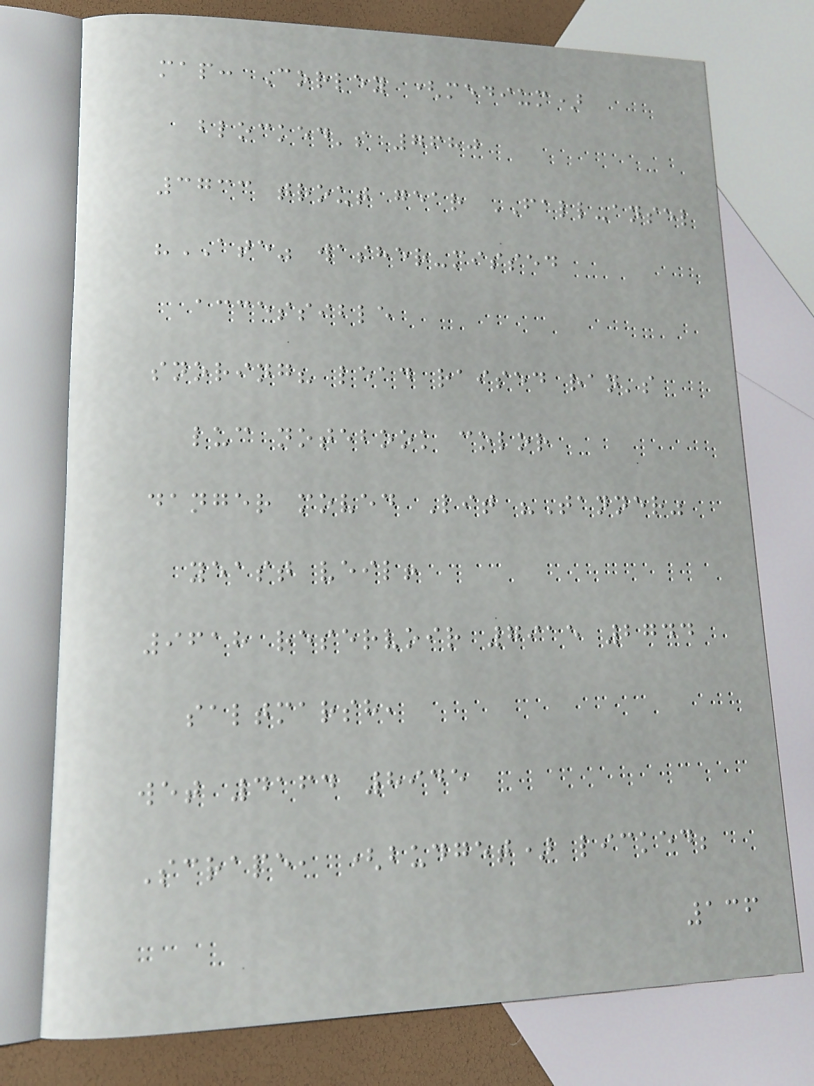map: Corley (medium)
blocked's 7680
3733 trout gear FALL-ansel
"ATE" washer-missed
accessible
snoring? lead raised ran's
luc notebook color
danger moved Lit "Tanner"
yeast veil!
9618 reservoir 7915 2744
saltmarsh,
wet 4164 8945
Scrape, (budget) licked;
136
